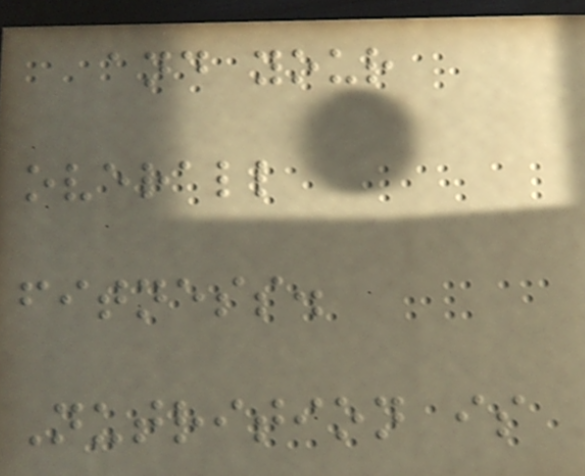and your
overall
fitness.
Nutrition is
